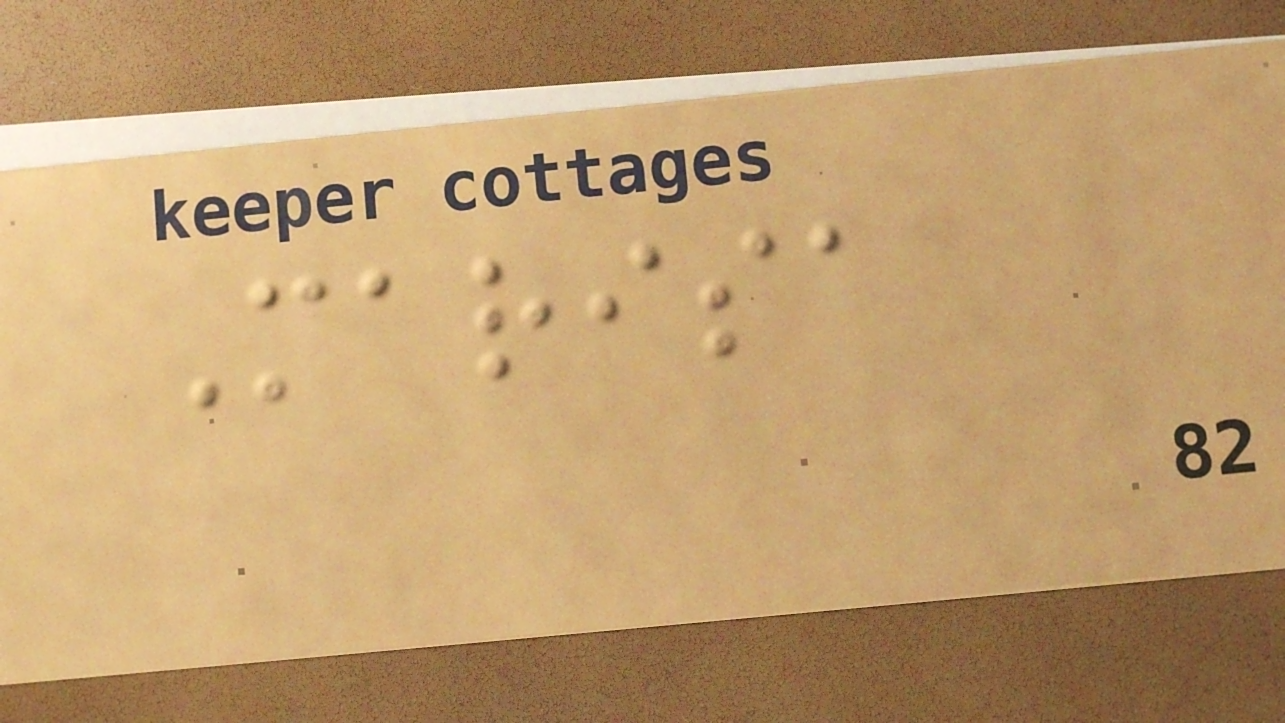Marisa
